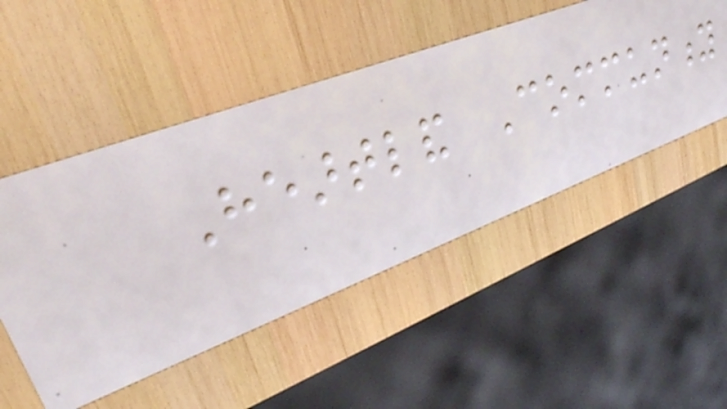Heartland Community
